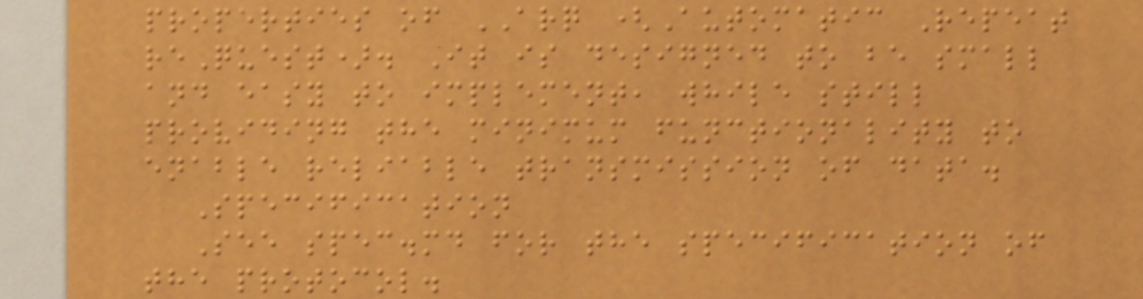properties of ARQ (Automatic Repeat
reQuest). It is designed to be small
and easy to implement, while still
providing the minimum functionality to
enable reliable transmission of data.
Specification
See spec.md for the specification of
the protocol.
